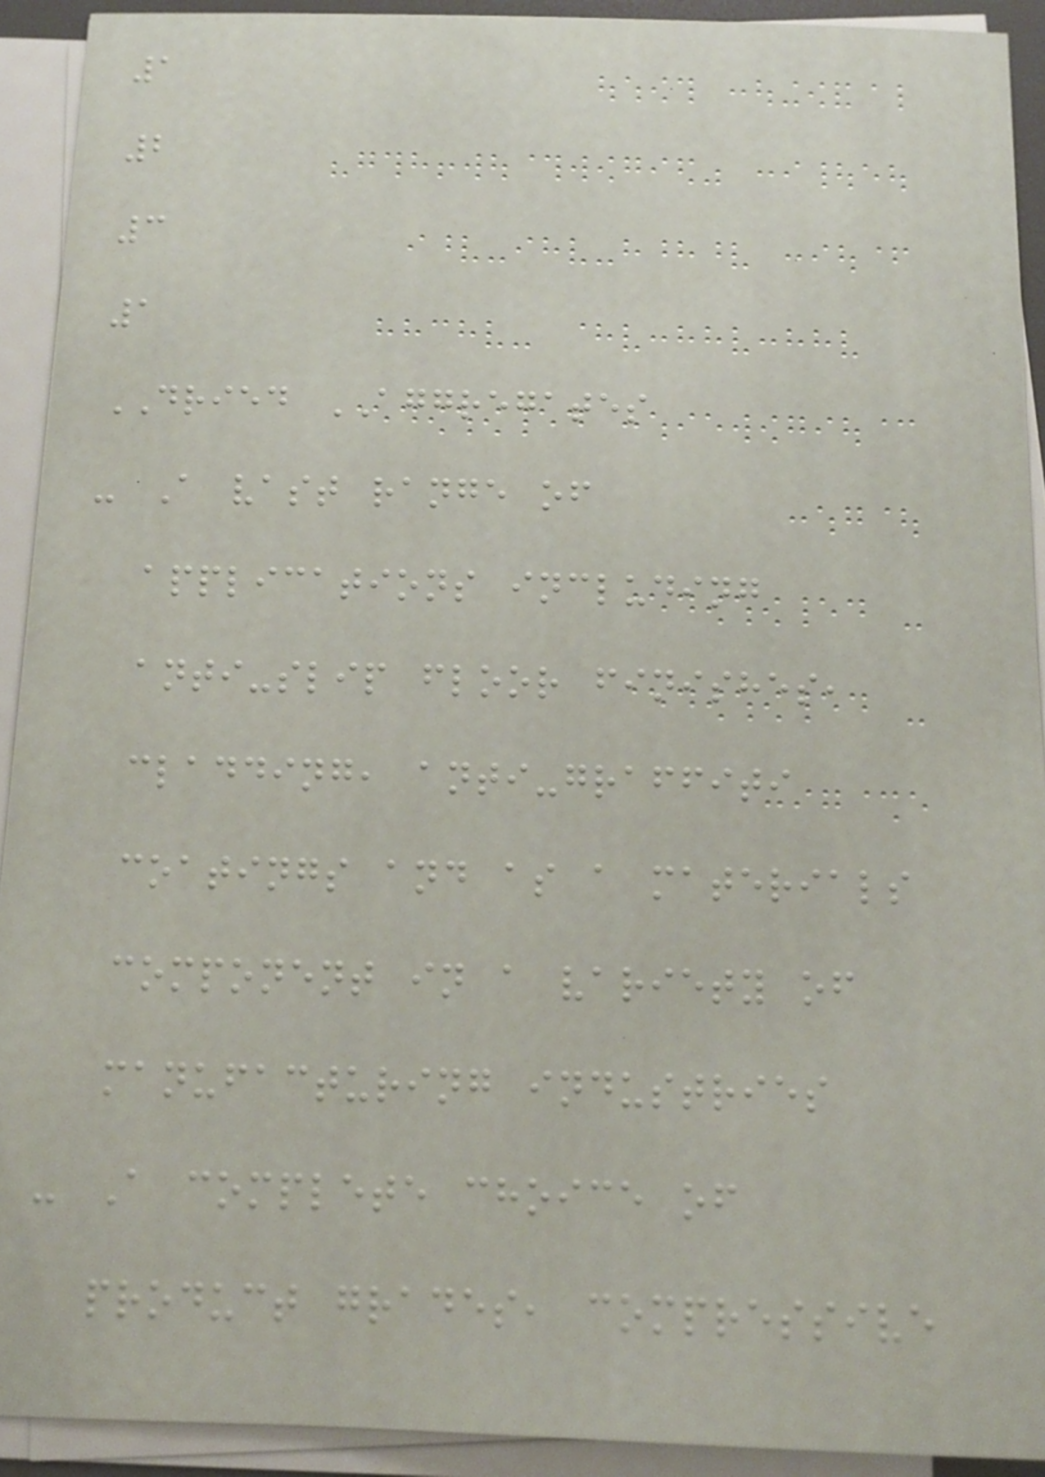1
2
3
1
DRIED AGGREGATES
- A vast range of
applications including
anti-slip floor finishes,
cladding, anti-graffiti
coatings and as a materials
component in a variety of
manufacturing industries
- A complete choice of
product grades, compressive
